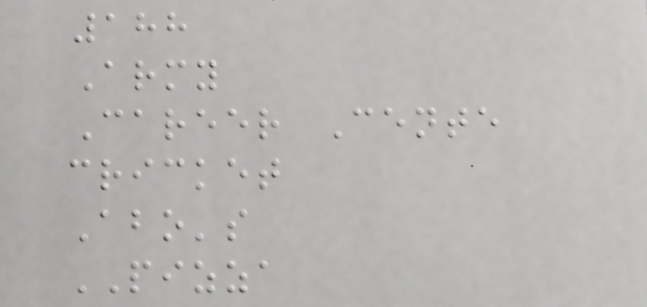188
Army
Career Cente
cricket
Abo's
PIZZA
